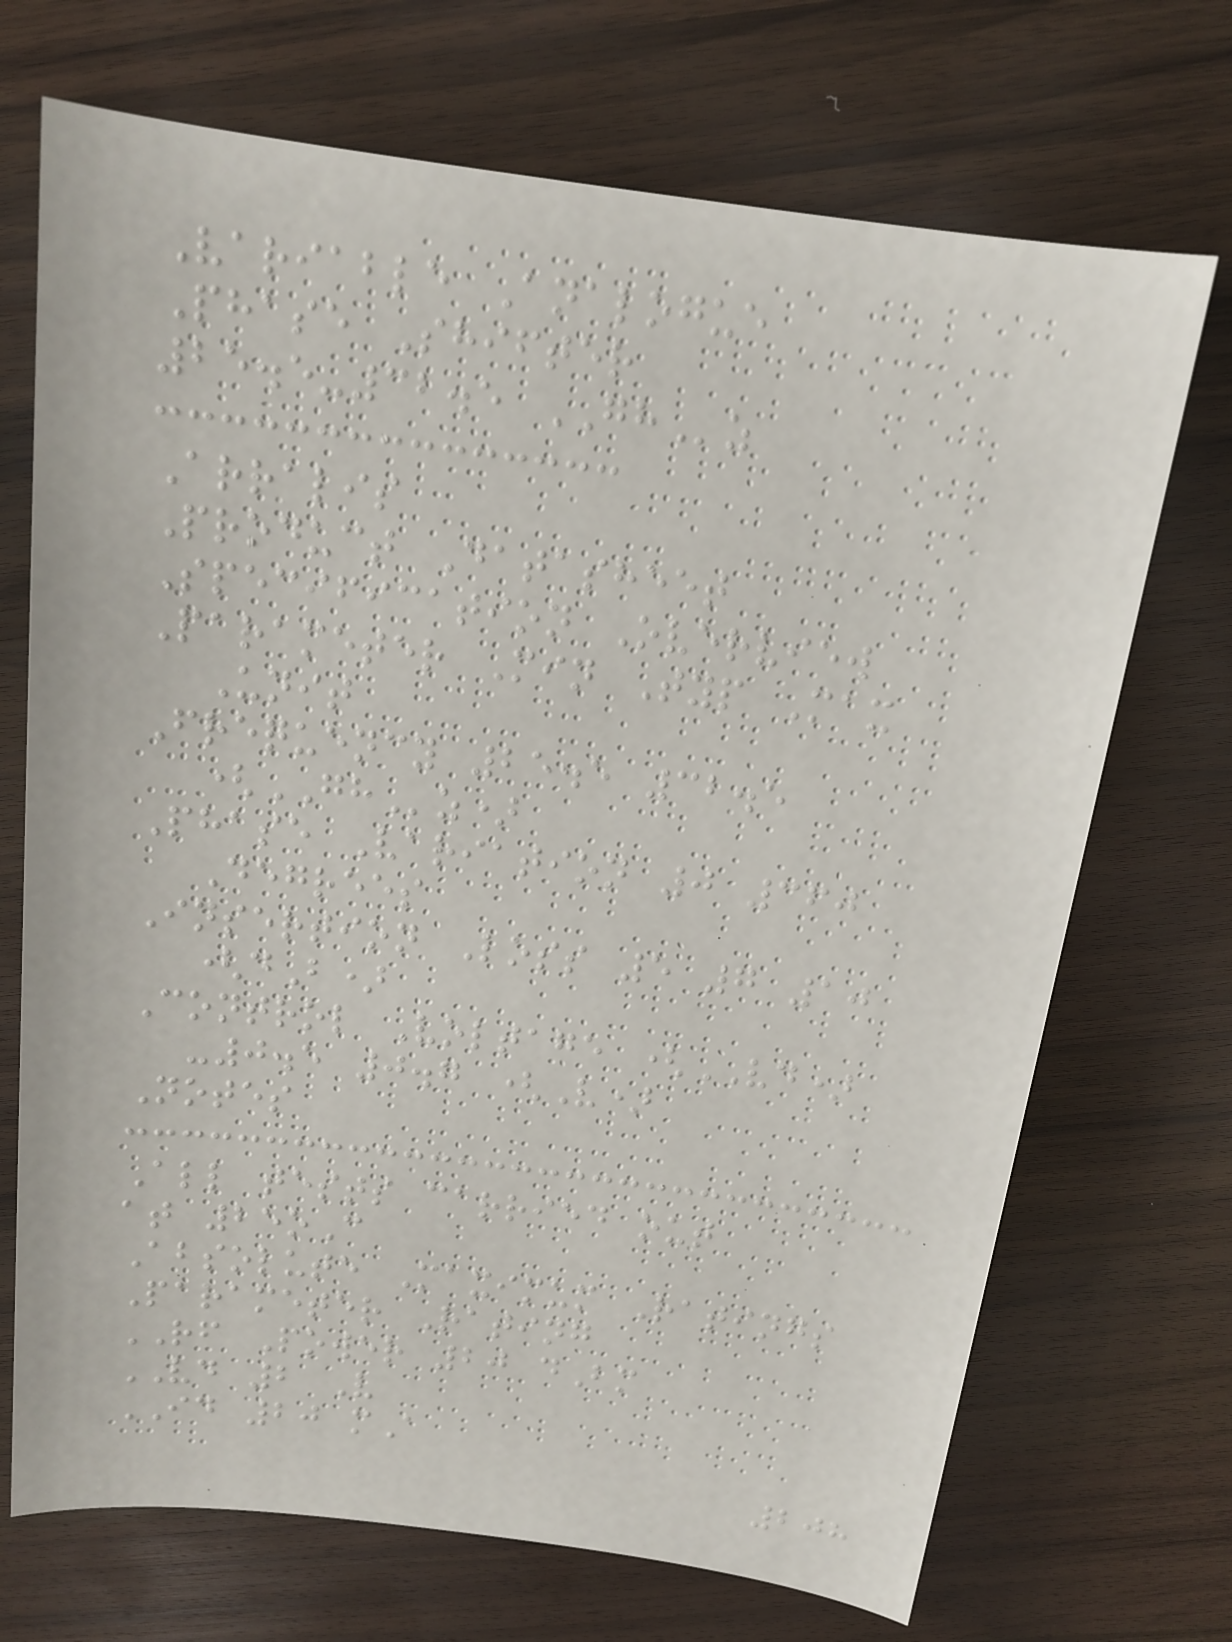Variable Analogue
Phase Shifter
25.5-32.5 GHz
Arralis
Product Datasheet
Specification Overview
Parameter Min Typ Max
Unit
Frequency 25.5 32.5
(GHz)
Phase Variation 0 360
Degrees
Insertion Loss 5 7 10
(dB)
Control Voltage (VD)
-0.5 0.7 (V)
Notes
All tests carried out
at 25oC
Absolute Maximum Ratings
Parameter Rating
RF Power 20 dBm
VD 2 V
ID 20 mA
208
